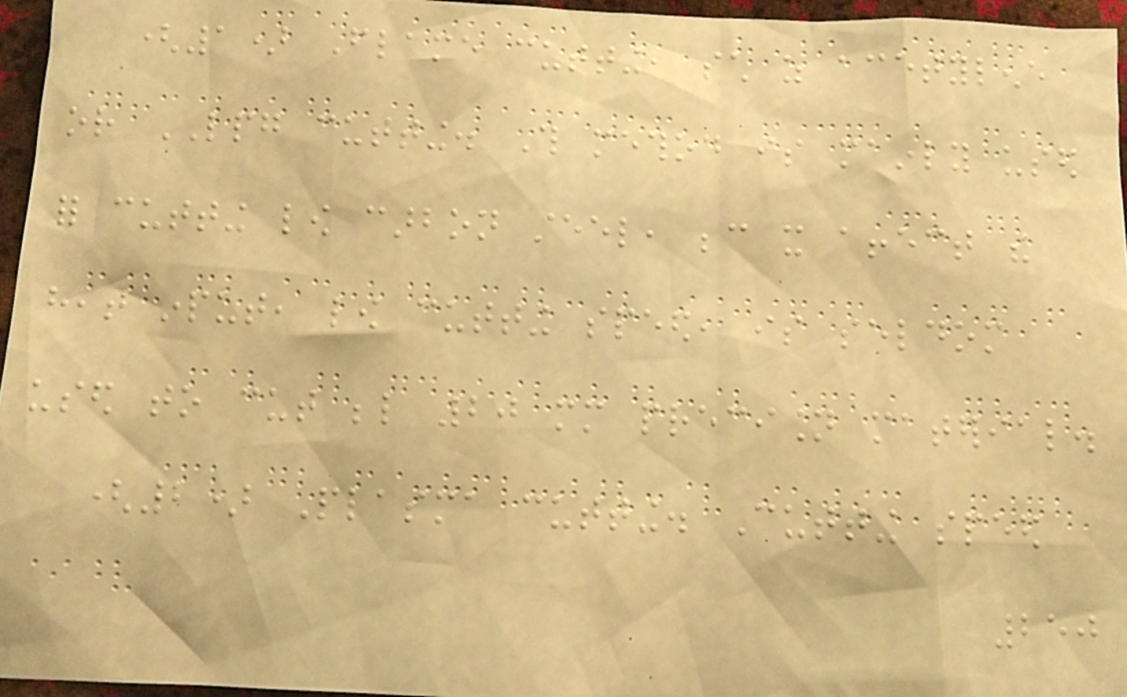(1) Flame cutting, such as acetylene
or LPG cutting. This method is mainly used
for cutting low carbon steel, because it affect the
heat input, low cutting speed, is seldom
used to cut below 20 mm precision material.
(2) Plasma cutting. Cutting speed
250
